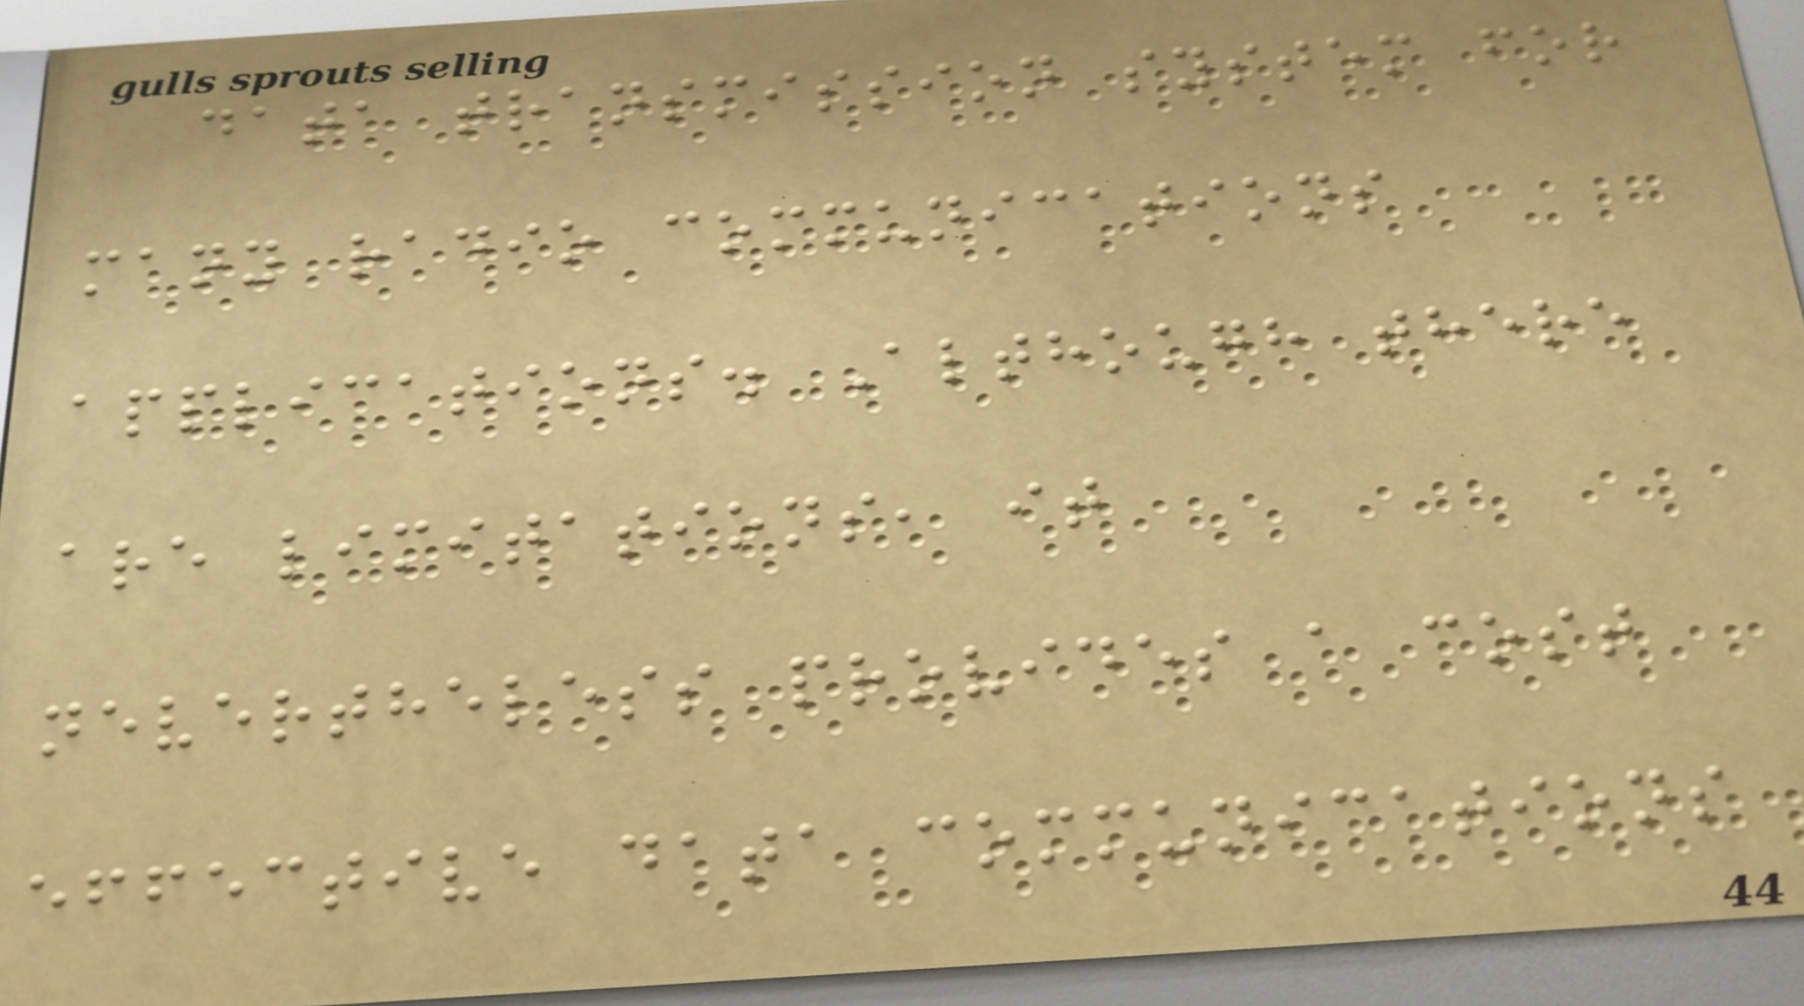data transmission system for
many radio communications
applications. Although there
are limitations, it
nevertheless provides a cost
effective data communications
